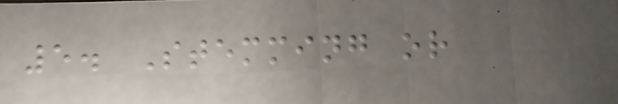5. Stemming or
